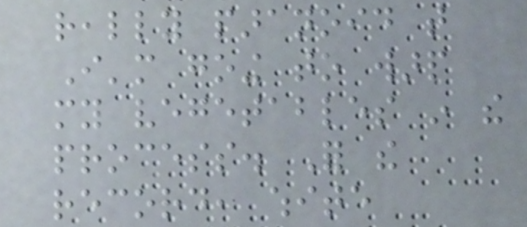really paranoid that
I'm going to warp
my vegetables in the
process. For the
record, white
